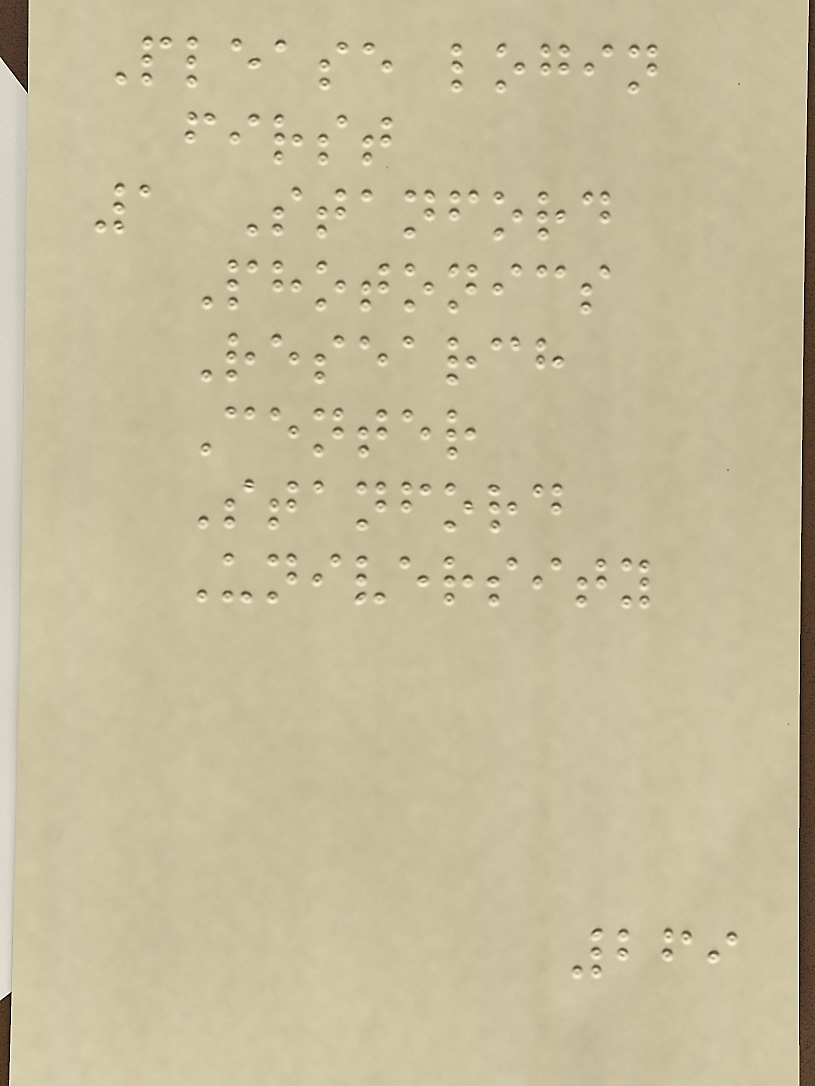Please login
first
1 Stanford
Photonics
Research
Center
Stanford
University
269
